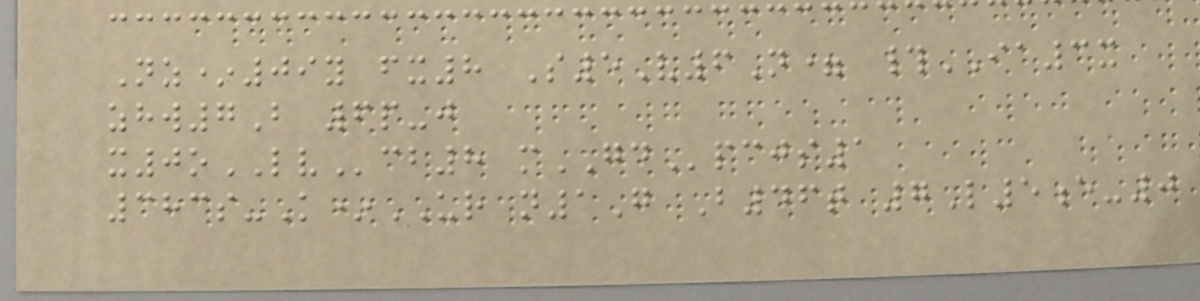Nz*09y fx8 S5V6N= #IA3x
zhw7B 6p-j
x0oLVcb8 mGDpcjs1
383s-K*UR n1G B46t 7L5e-0
